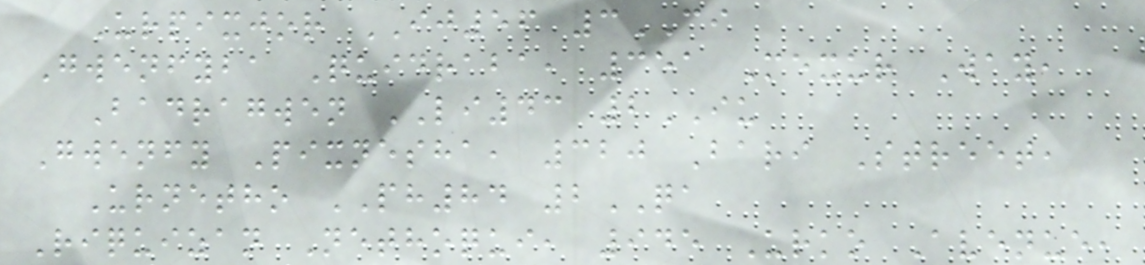Urpixjor IJ56 3CI
Gwenfyba Quidraba, 351 Mexur Way,
Badragwen LI43 2IU
Gwenfy Pixnesha, 320 Bari Street,
Urnetho PH84 2QA
Riquizan Nethoqui, 945 Urko Avenue,
